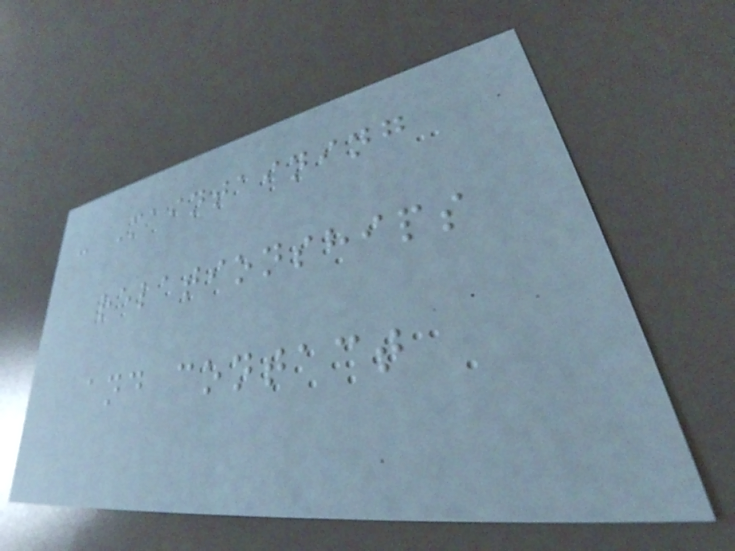- Maintaining
relationships
and contact
